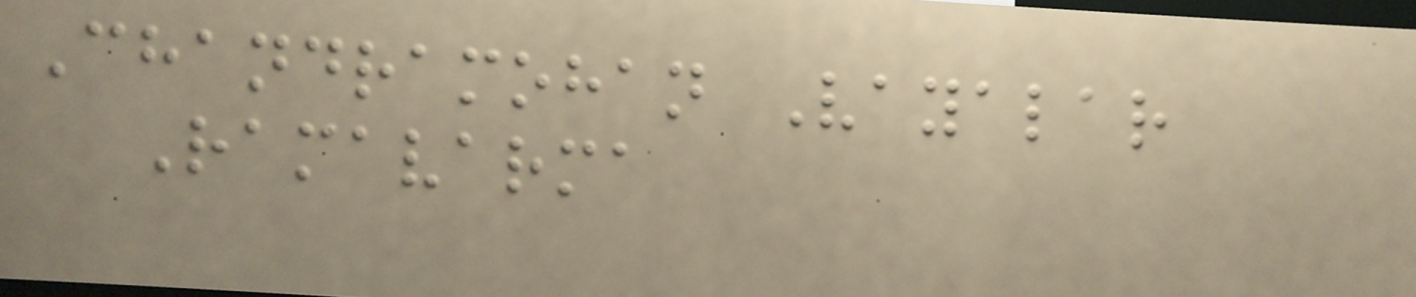Chandramohan Vayalar
Ramavarma
